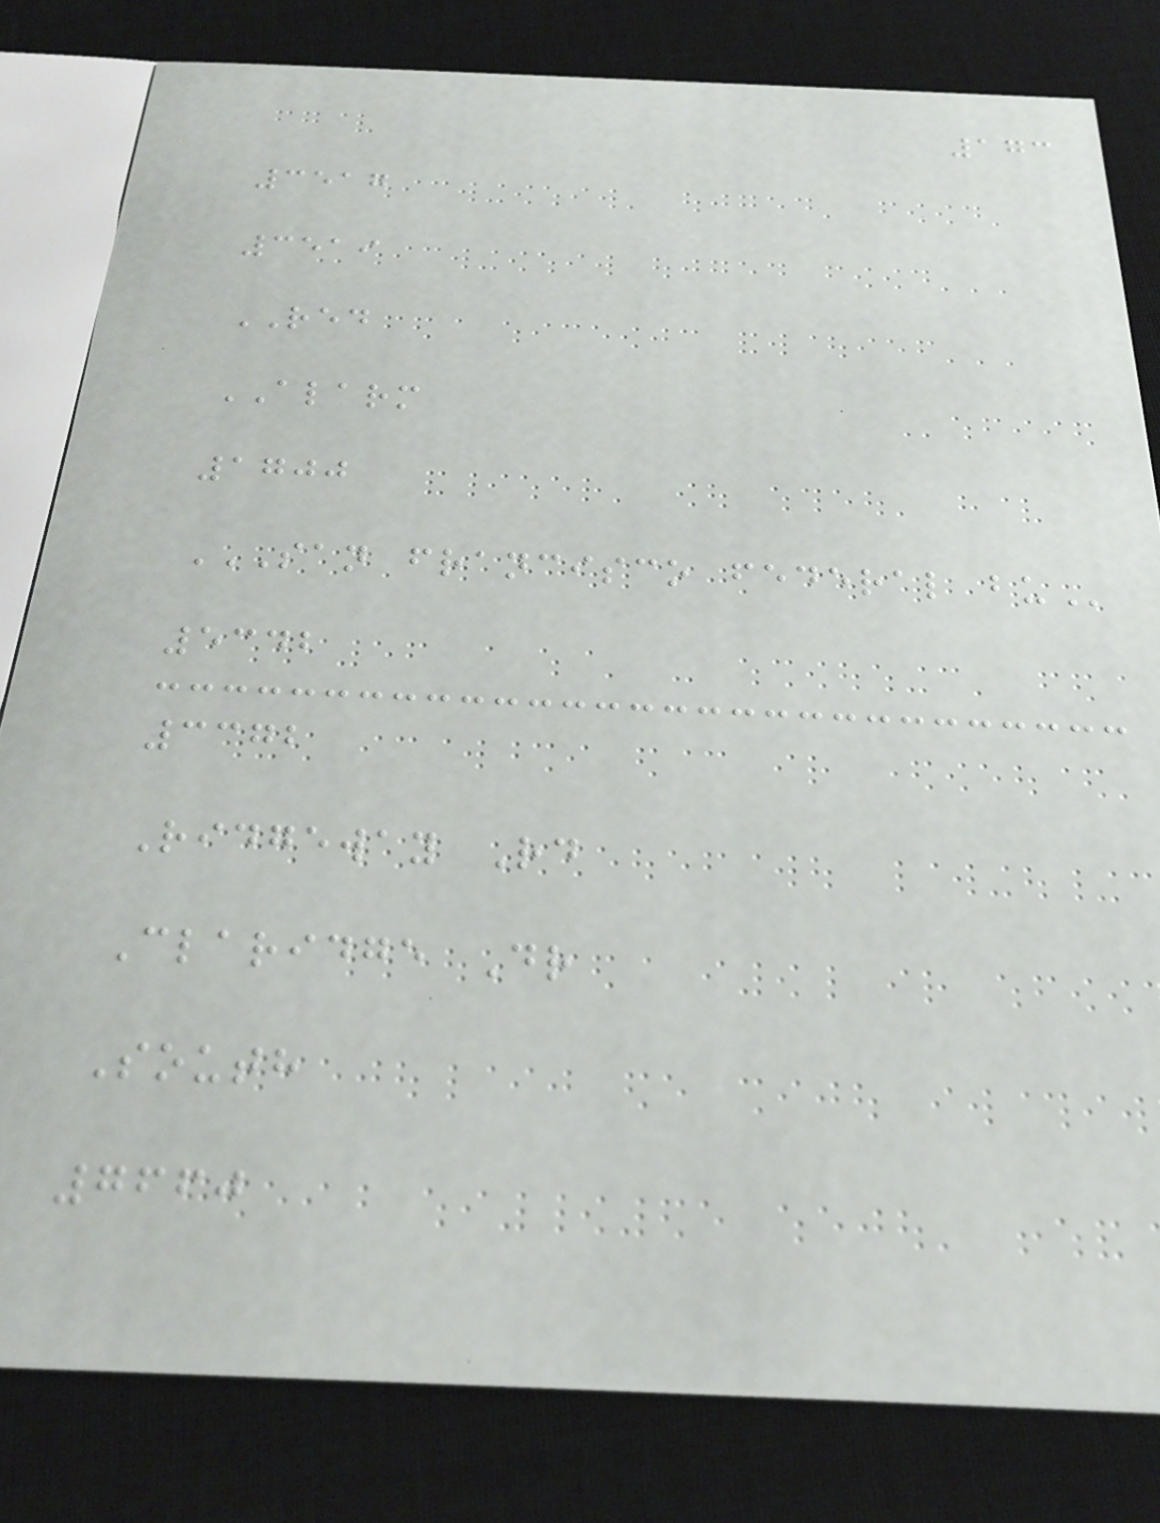173
3517
3519
RED
ALARM
1700
SAN FRANCISCO FEDERAL BU
5342
3372
Ridgeway Rd
Claridge Dr
South
7660
